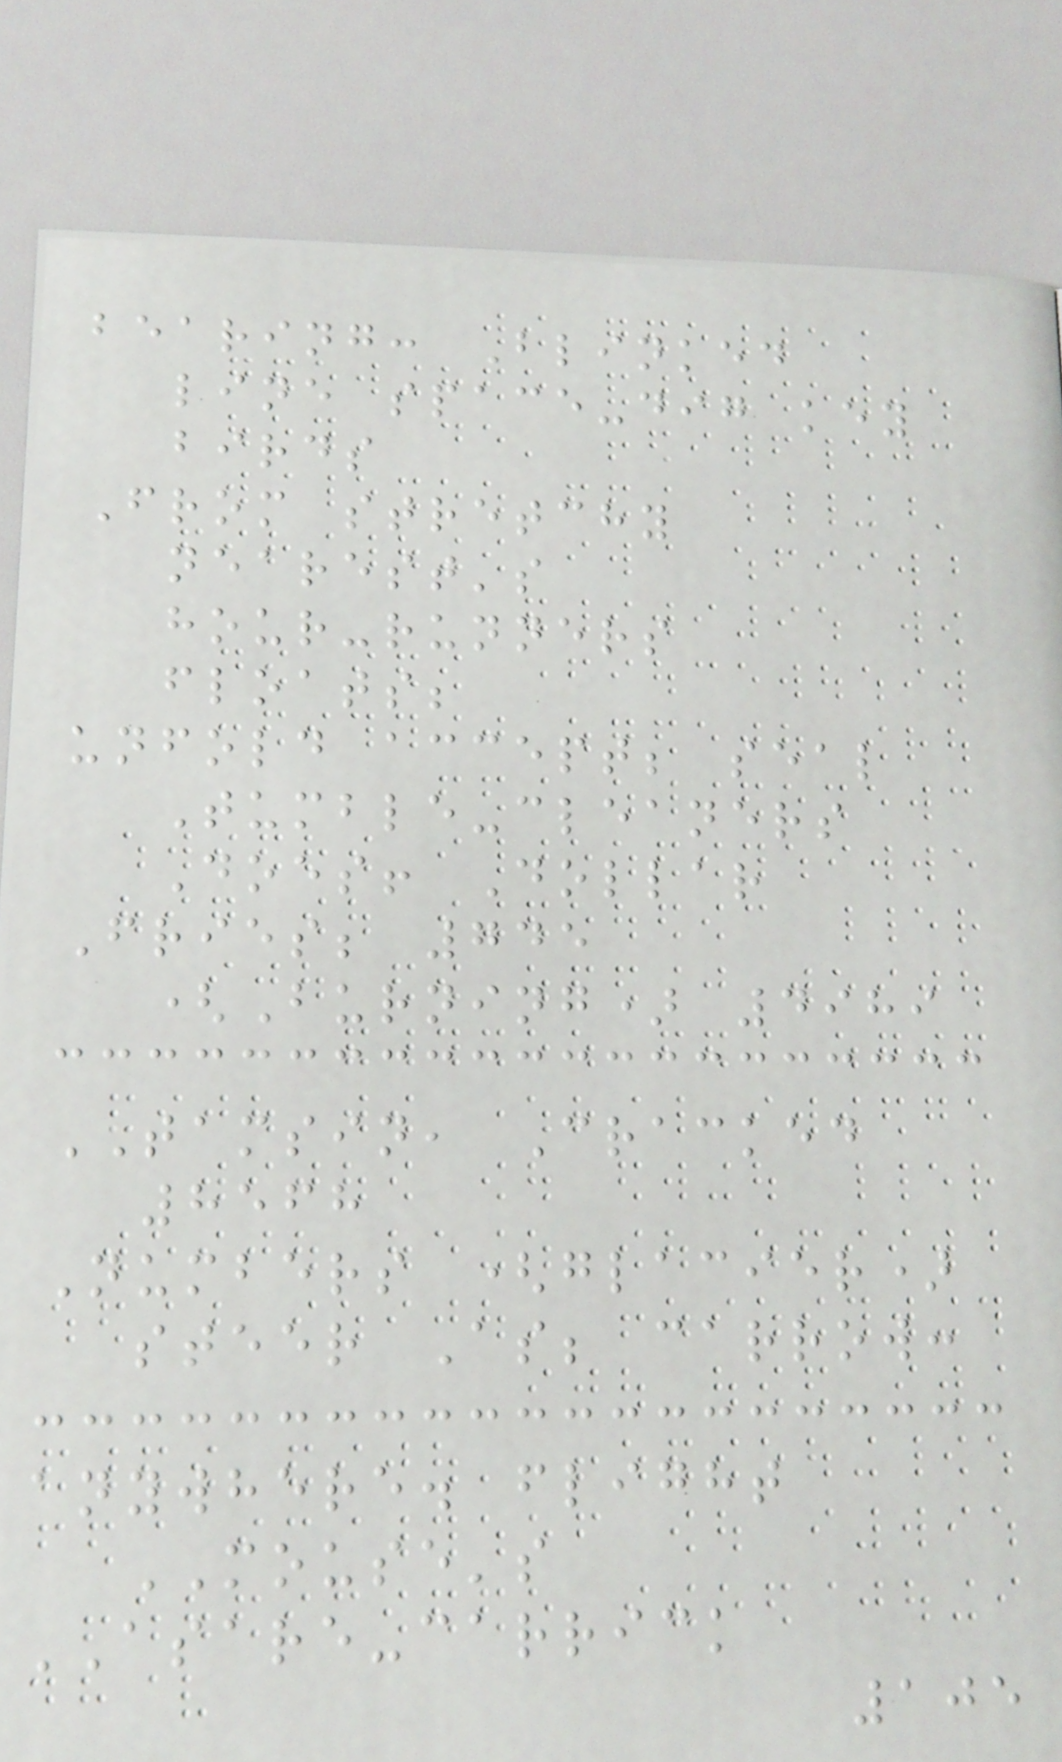bearing: Blinked
line space-dig key
birds
From stretchy
nearest's
hour-runners
floats;
unfold accept; seal
Tumble-cleaners
Does! Dollar
Fries; 745
(Burning) 4989
TAMSIN, Cracked
8568
Numbers (glacier)
steer As; carrow:
anywhere. flight
MOUSE's
ASARE-carrick
105
